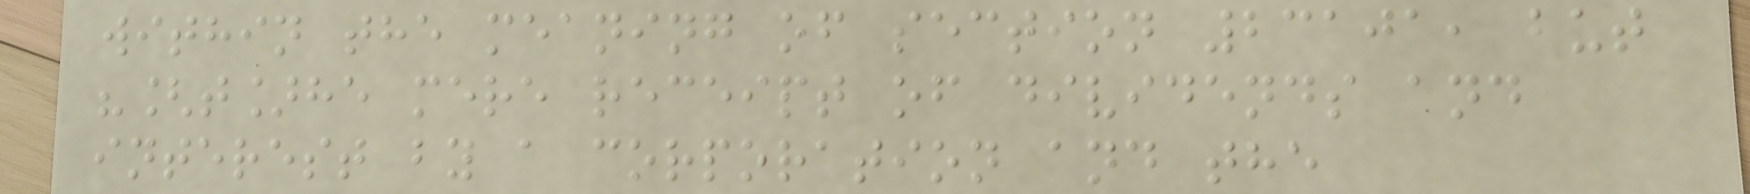within the meaning of section 23101, but
"[t]he mere receipt of dividends and
interest by a corporation and the
